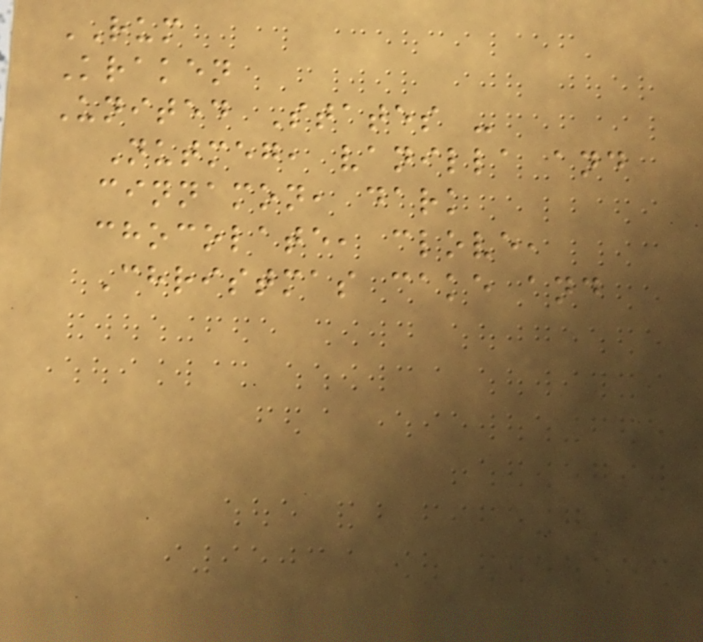RUM
Kraken
United States -
Nutmeg, vanilla and
cinnamon, dark
chocolate, clove,
Christmas cake and
